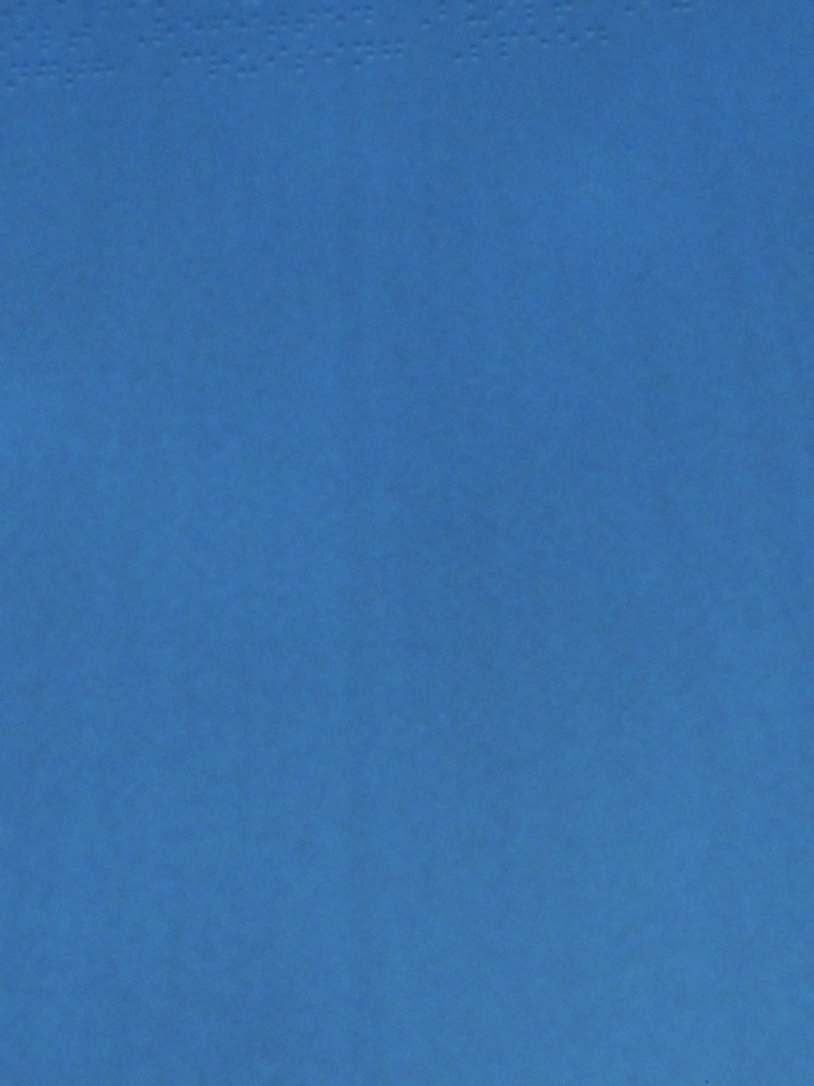ilt Refitted
ngth Cruising Speed
